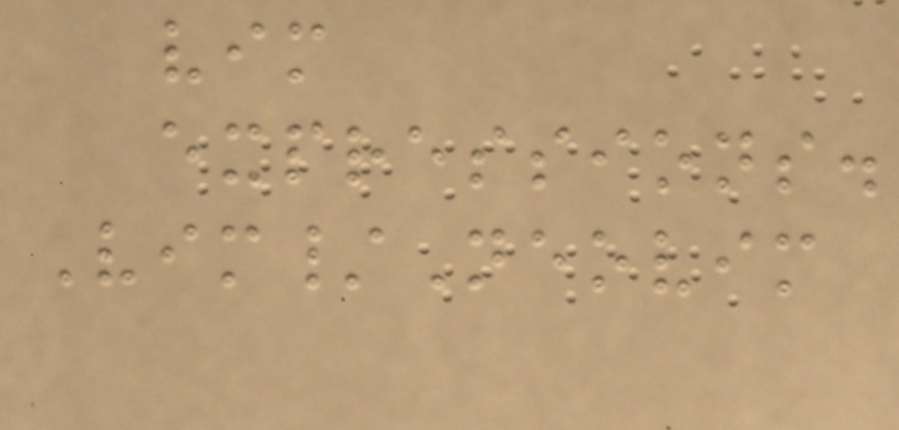vim
expressions.
Vim/Neovim
